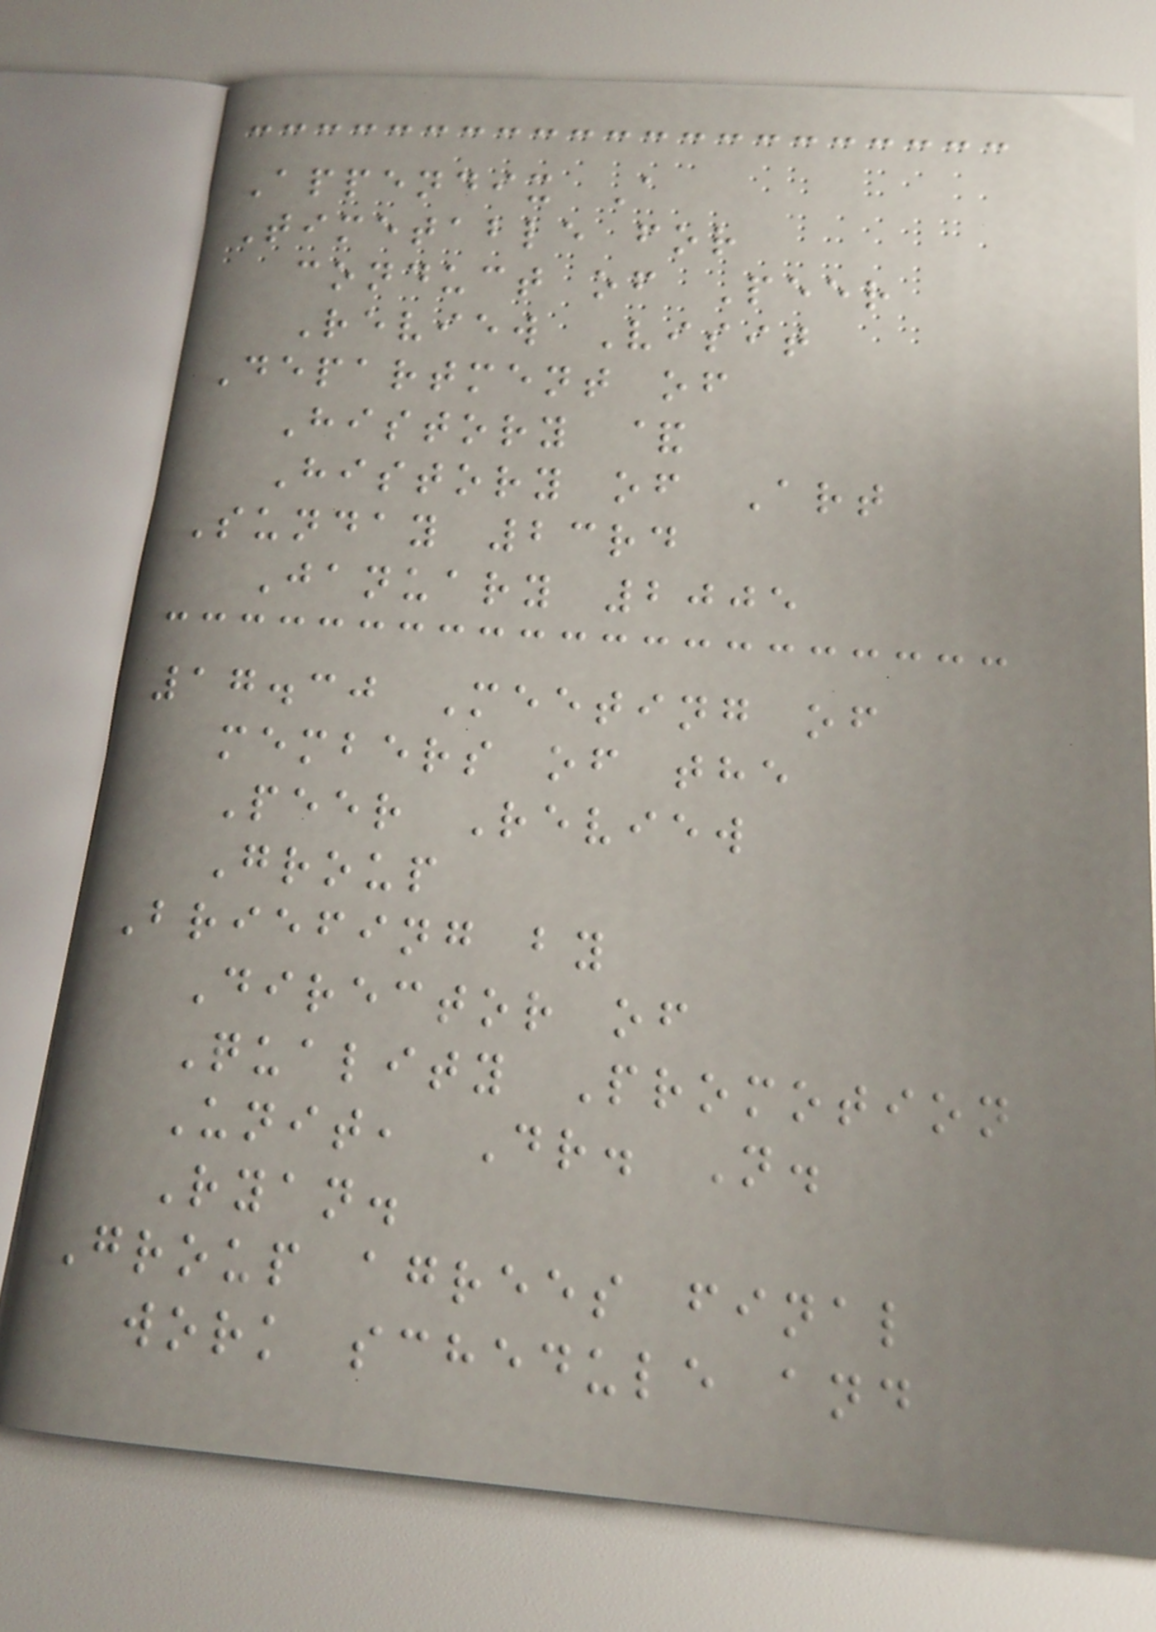Appendix A
Timetable for
conduct of Peer
Review Visit
Department of
History &
History of Art
Sunday 23rd
January 2005
17.30 Meeting of
members of the
Peer Review
Group
Briefing by
Director of
Quality Promotion
Unit, Dr. N.
Ryan.
Group agrees final
work schedule and
